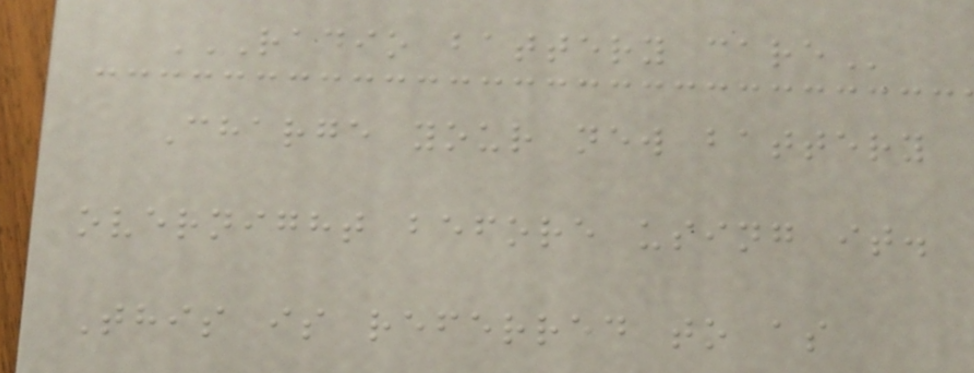RADIO BATTERY CARE
Charge your new battery
overnight before using it.
This is referred to as
